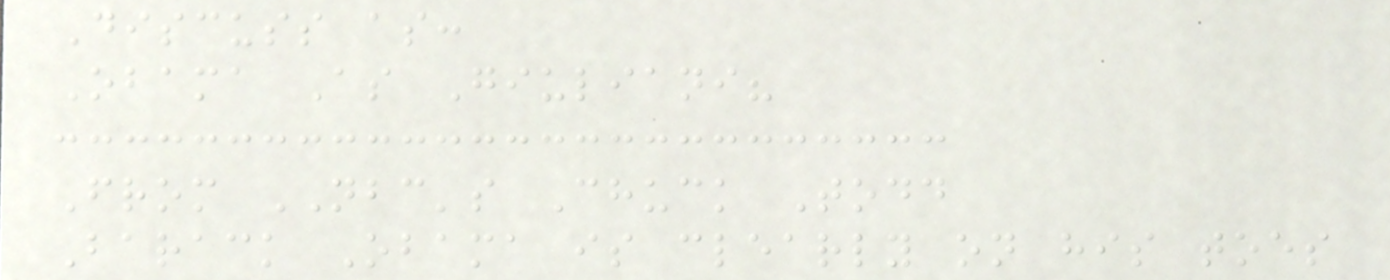Discuss as:
Obama As Giuliani?
From NBC's Chuck Todd
Barack Obama is clearly on his toes
